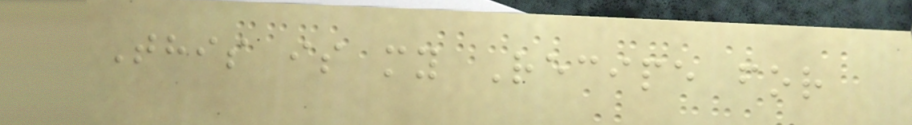This is my Recipe for
